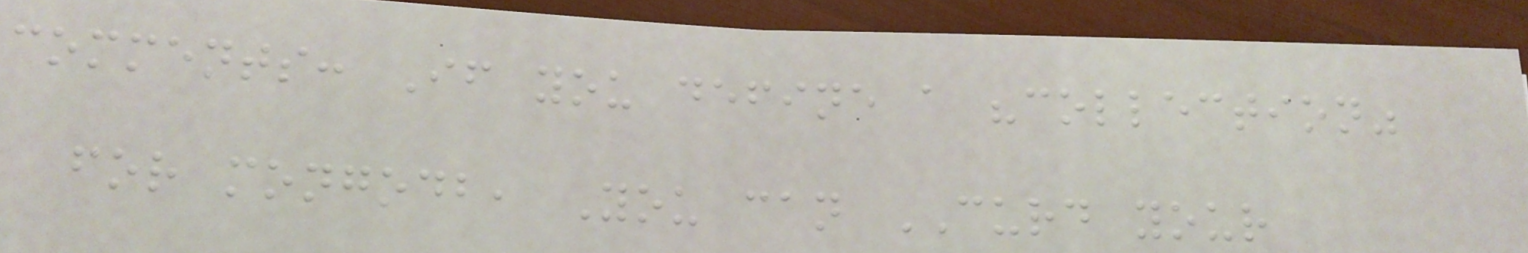comments: If you define a "collection"
for mongodb, You can CURD your
